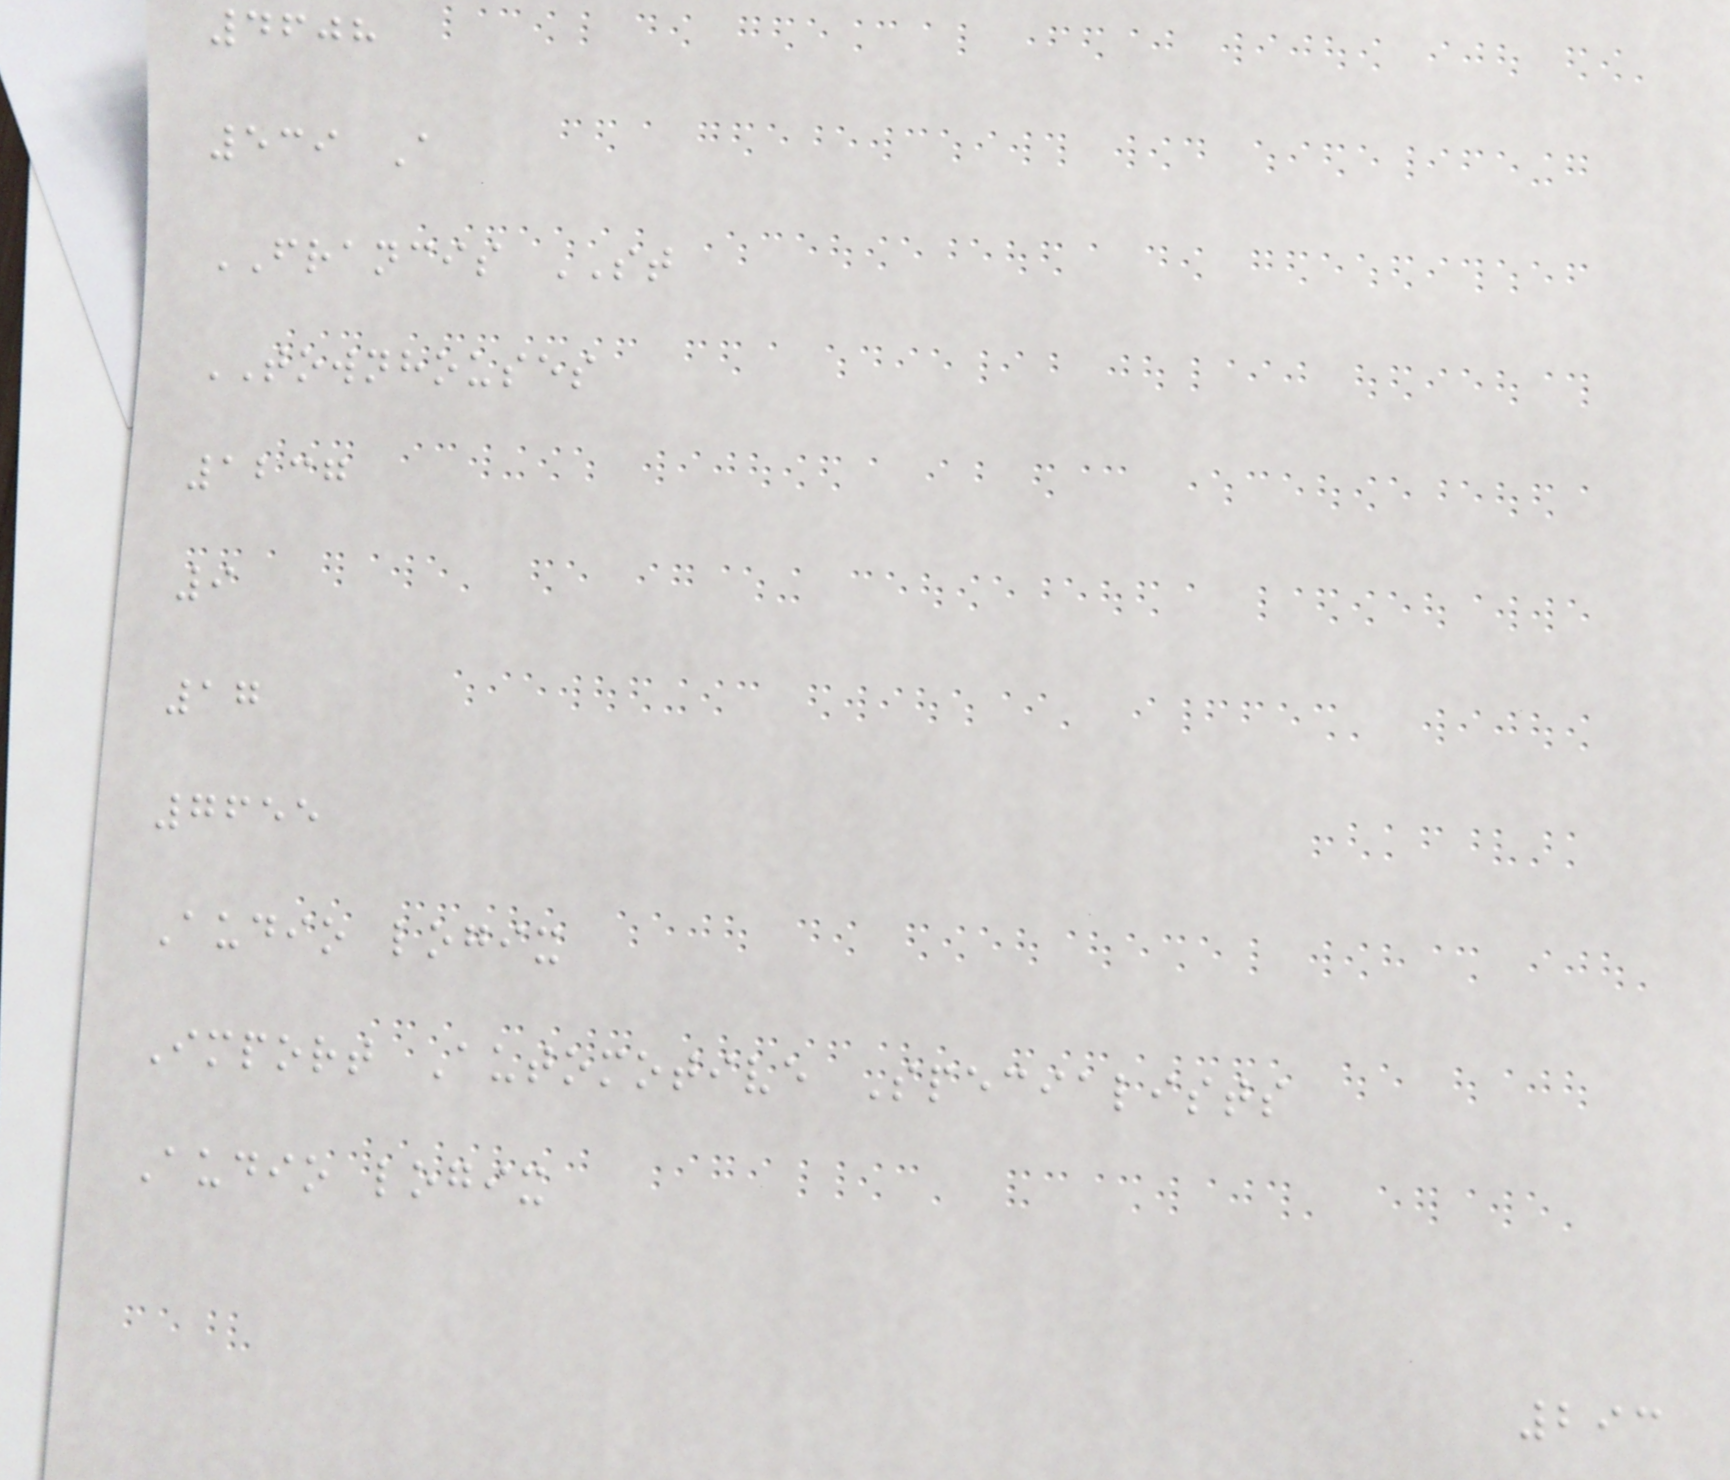4608
539 A
FRANCIS ST
TOWNHOUSES
1237
9
17
7655
Audio logix
Import Automotive Specialists
Audio logix
293
